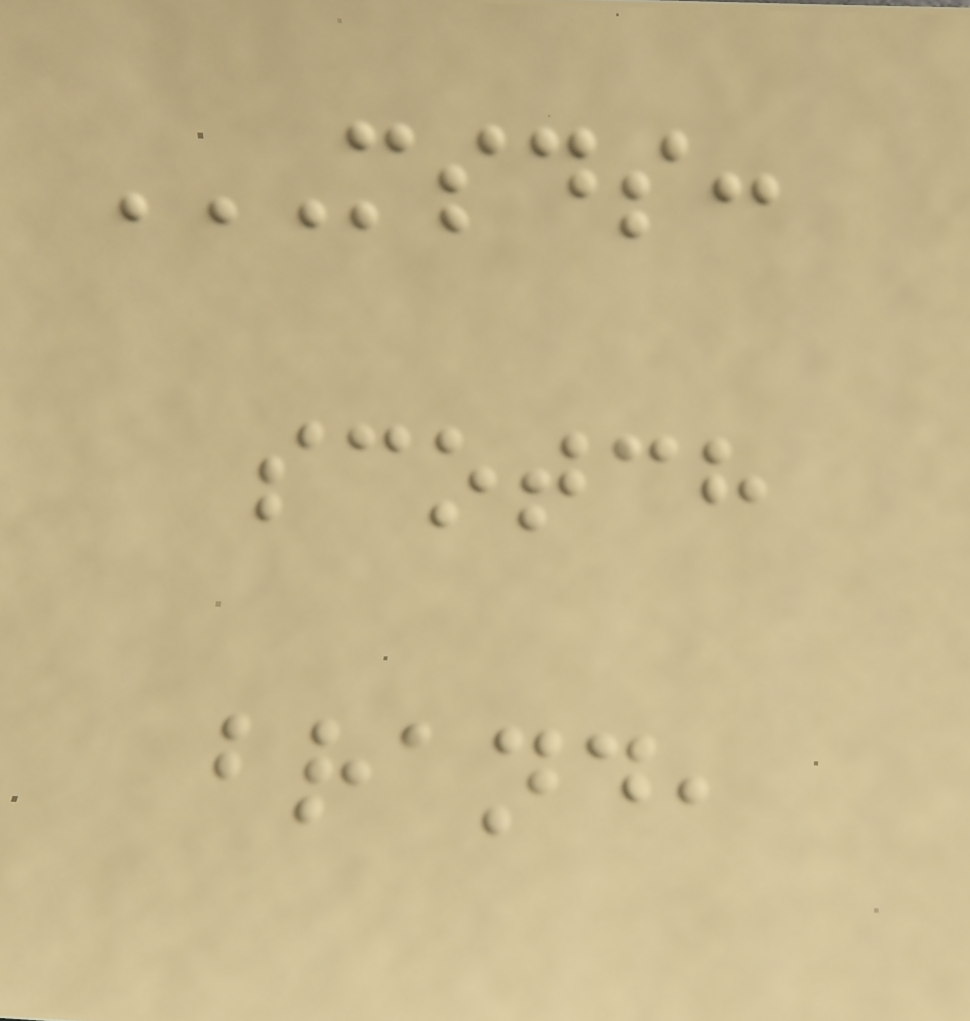MSDS:
SCOTCH
BRAND,
